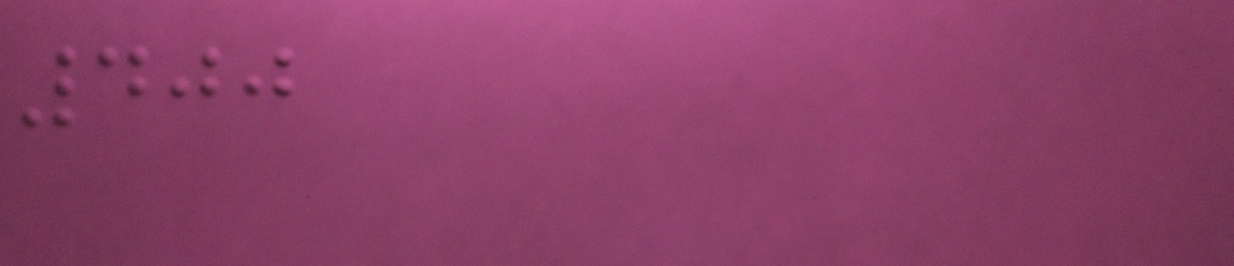400
